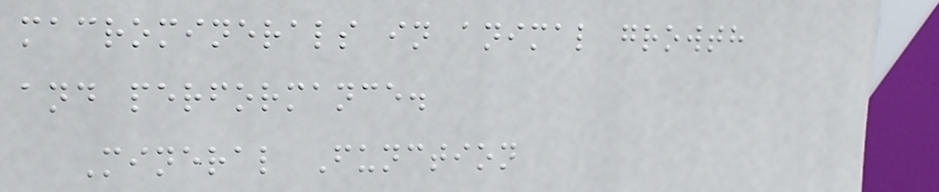macrominerals in animal growth
and performance.
Mineral Function
